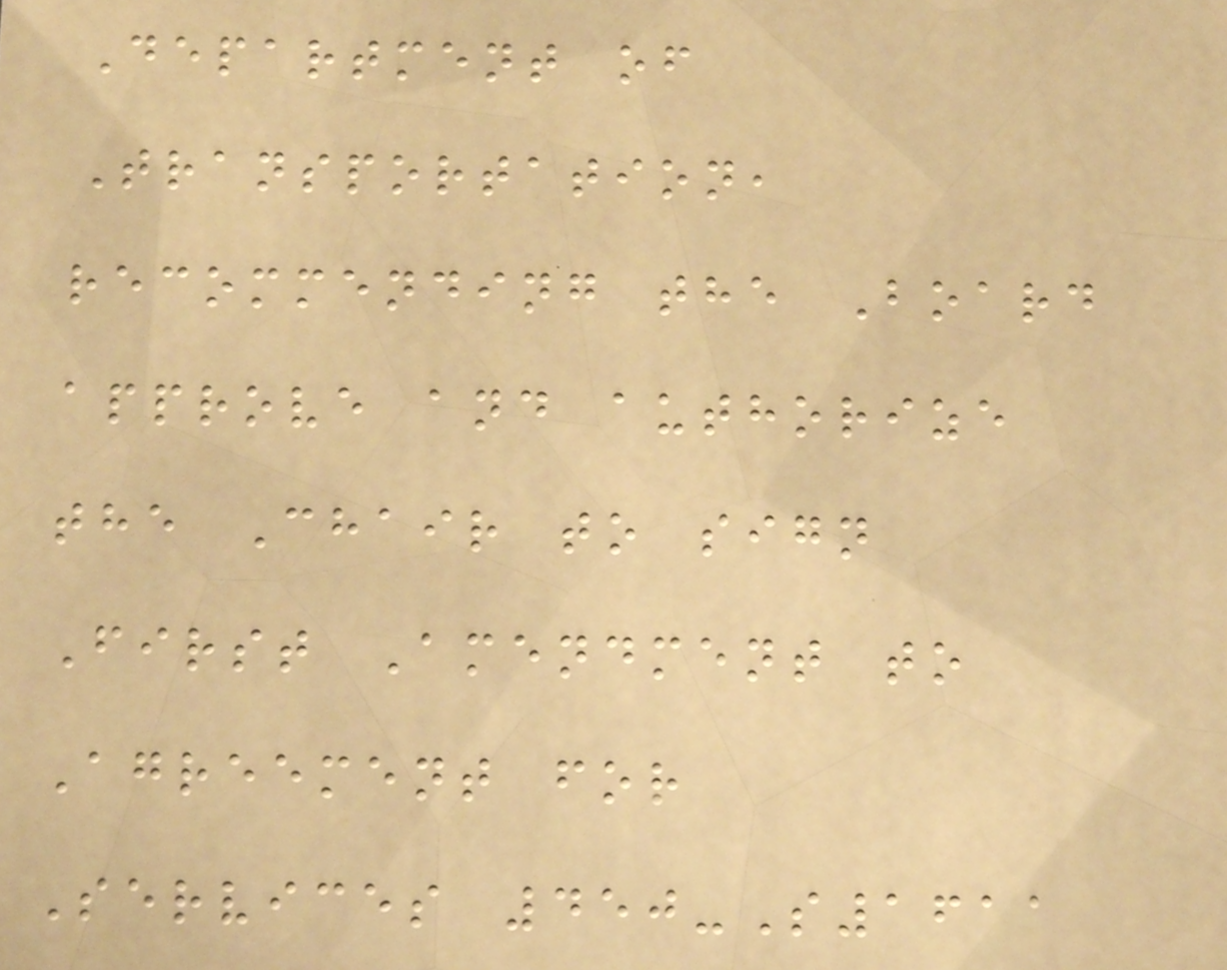Department of
Transportation,
recommending the Board
approve and authorize
the Chair to sign
First Amendment to
Agreement for
Services 450-S1611
